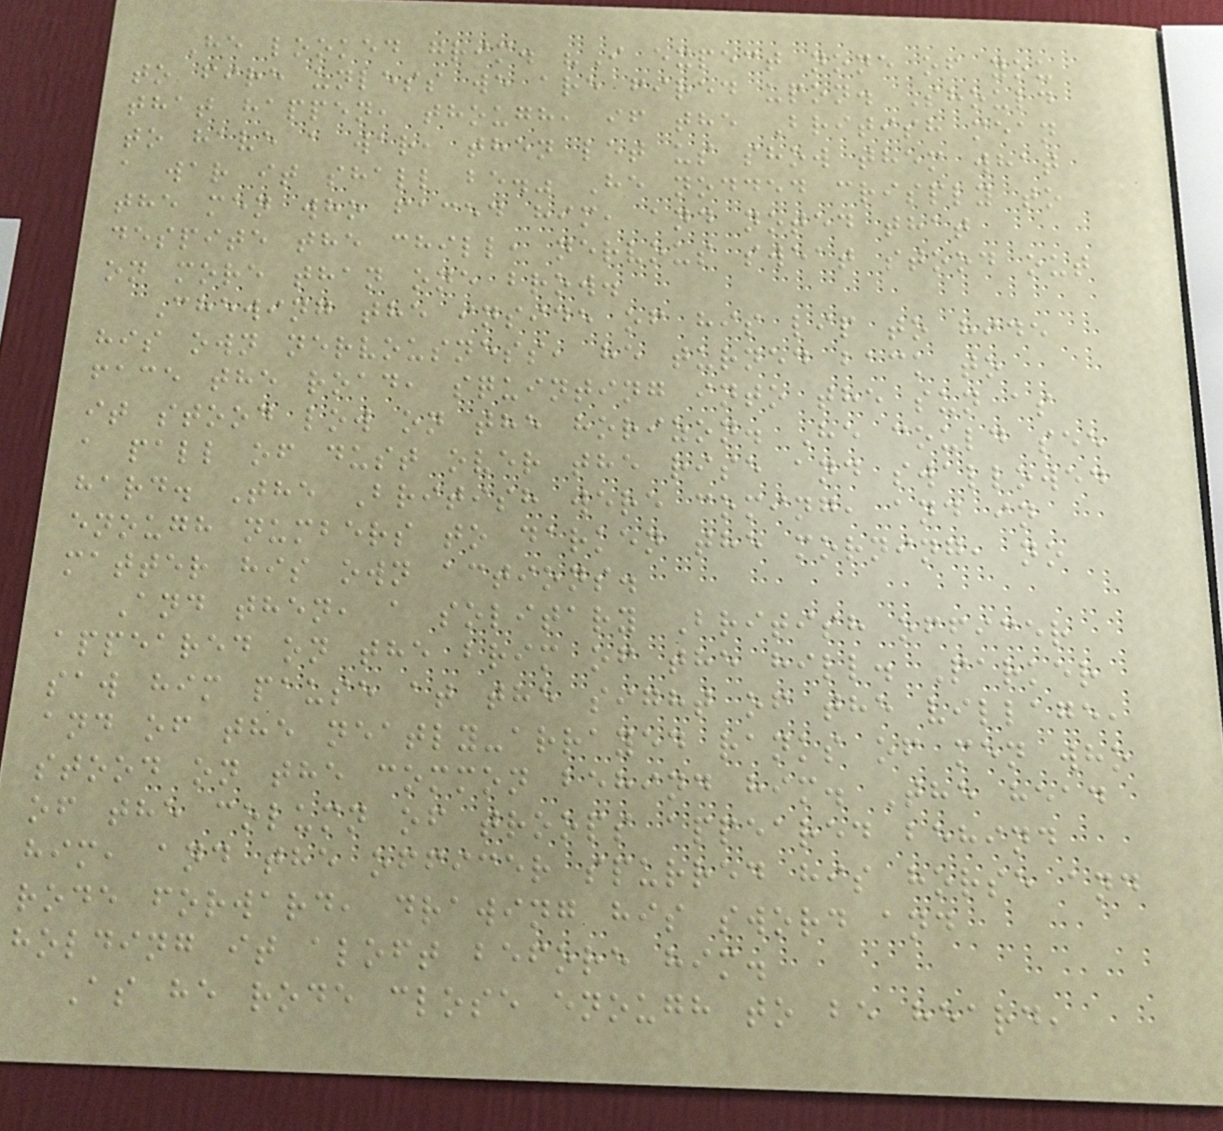He looked grim. "I expect none of you
to fire unless we are fired upon. Should
that happen, though, if the British mean
to have a war, then let us show them what
a war it shall be." He nodded crisply to
the men who faced him, and noted that
despite the chill, nervous sweat stood out
on more than one brow.
Chewing the inside of his lip to hide
his own nervousness, he turned back to
face the road, squinting into the sun as
it stood low on the horizon. He could see
a pall of dust over the rise and swallowed
hard. The British were coming, and in
enough numbers to darken the morning, no
matter his own actions.
And then, a solitary British officer
appeared on the brim of the hill. Parker
saw him pause at the sight of the village,
and of the neatly-arrayed ranks of men who
stood on the common behind him. The head
of the column of troops appeared behind
him, and the officer spurred his horse and
rode forward, drawing his sword and
holding it aloft before him.
As he rode close enough to be heard,
